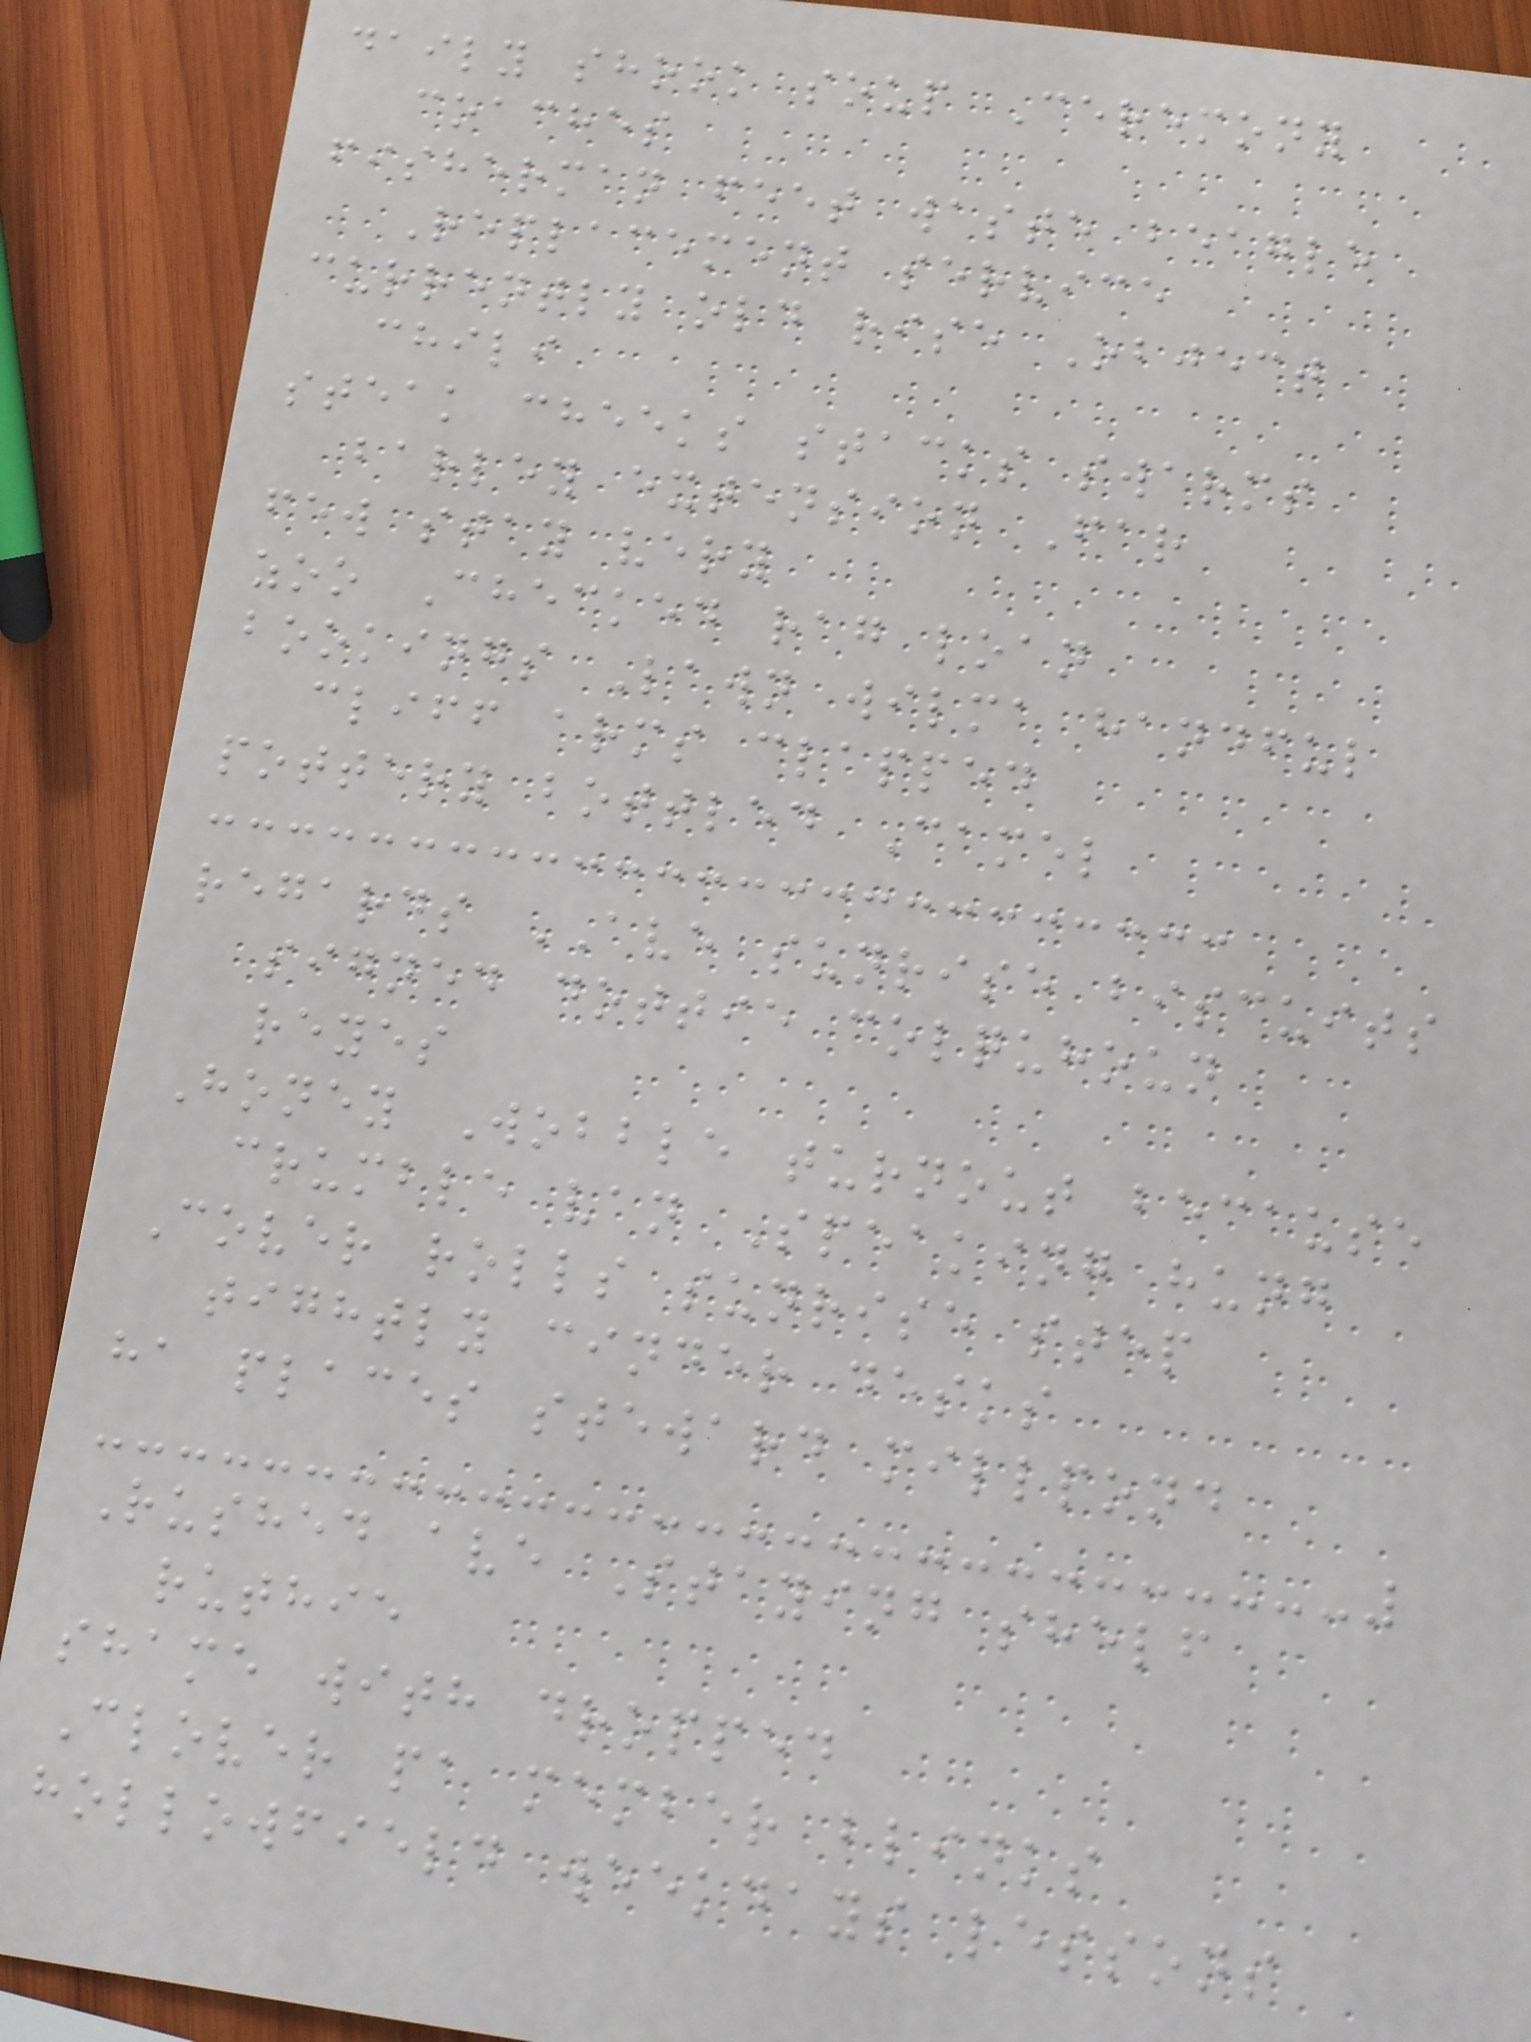daily shook soup Ceremony
coaches
fisherman feet waste beagle
Replacement service
currently old rise Object
chili
steak cheeks stacks swarms
barley extension Far
few stay very
zoo Checked rag loan
bookings Lawn wilma handful
cliff arms clapped
pottery bottled Camel
regards AVE sunrise biscuits
signed dottie colquhoun
reyes
Honey Wobble turnout because
crumble van Speaking hung
Cover rolls sunrise step
tightly cinder desks
ha places steward millpond
Rushed ave Staying shelf
ruthie
shame with dropped
Clover pa member blinks
hollowfield weekdays lessons
